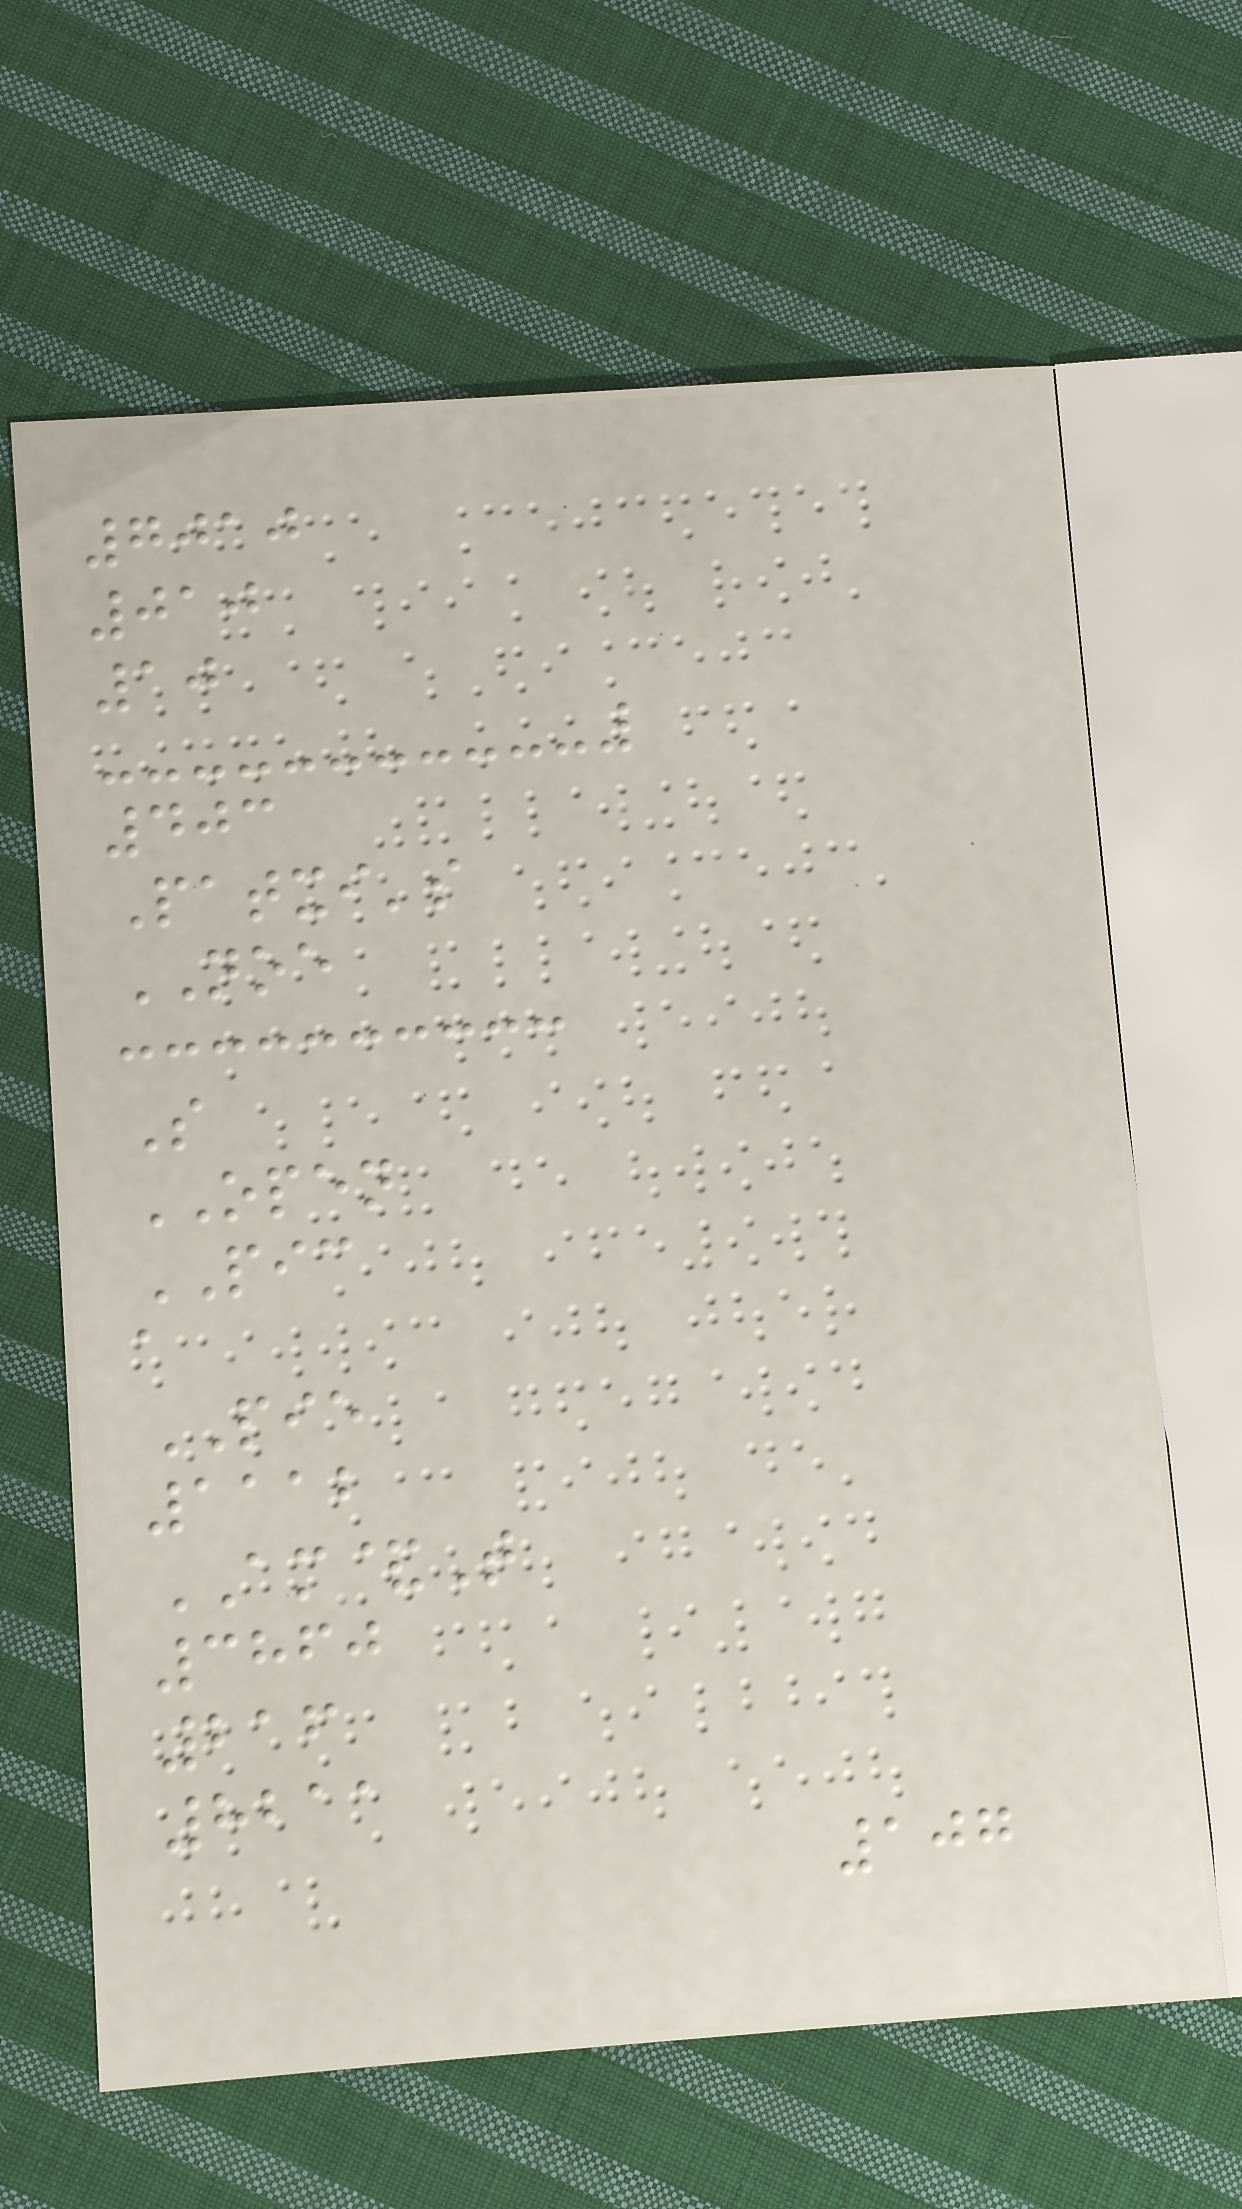7010
010
10
403
Patxi's
NOE
S
OPEN
PIC
a
PIE
1112
AM&T
3860
216
8211
107
